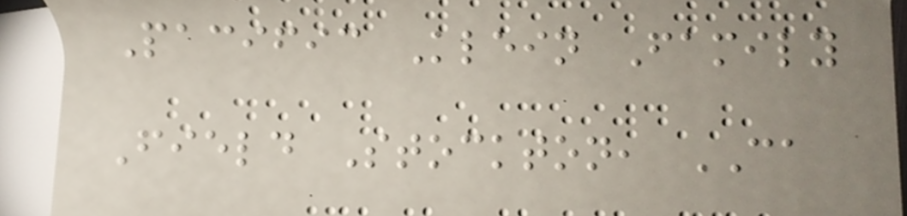Pacific Klein Family
Field Stockton, CA
